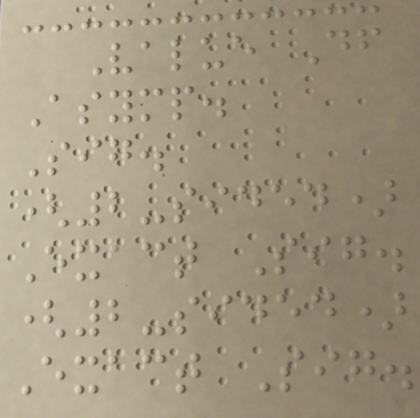Value Df
Asymp.
Sig.
(2-sided)
Exact Sig.
(2-sided)
Exact Sig.
